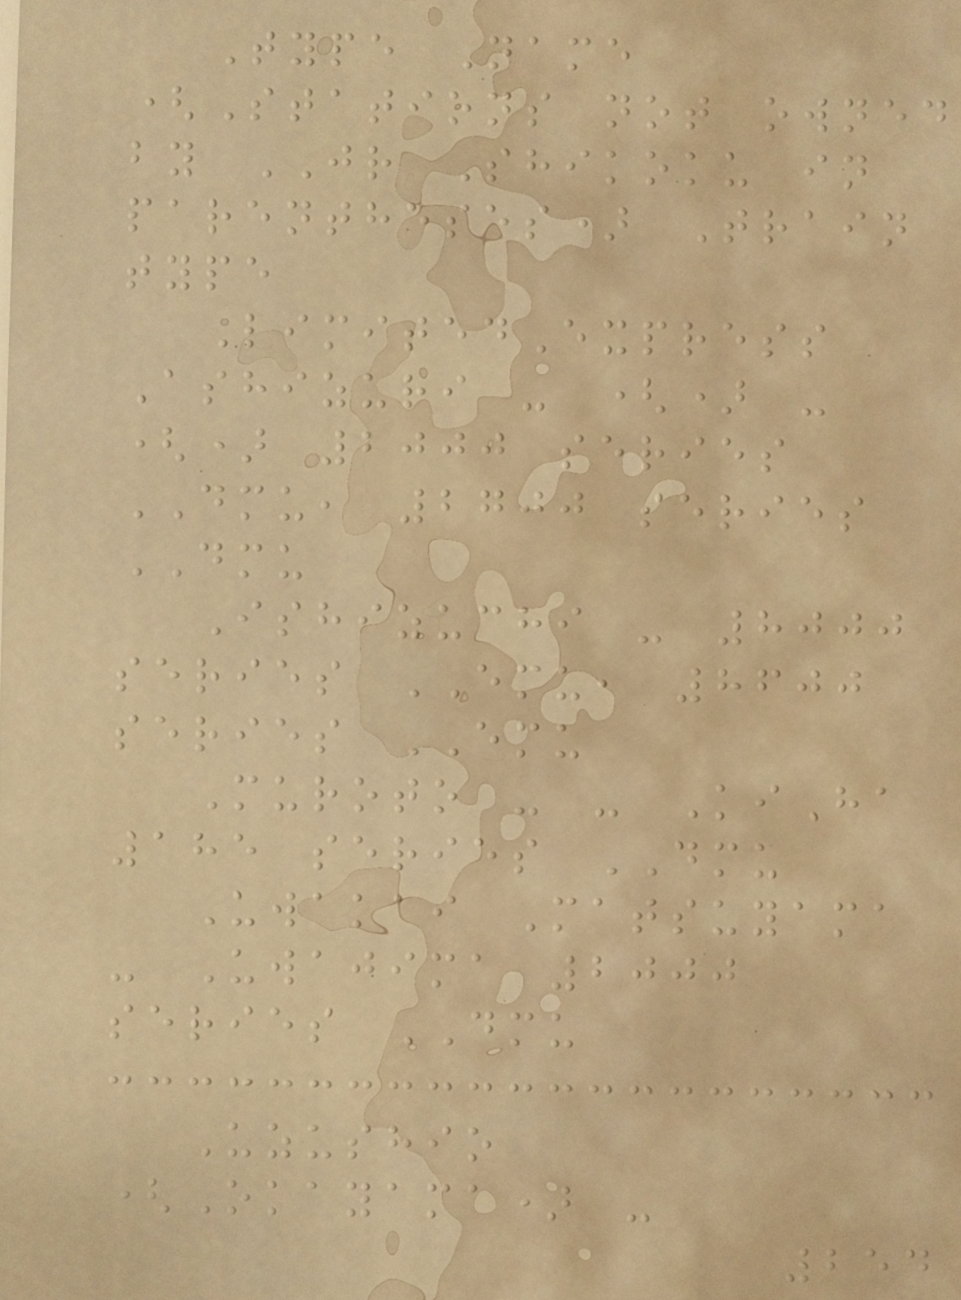Type Name
(Stations not owned
by JR Shikoku in
parentheses) Train
type
LimitedExpress
Ashizuri - () -
() 2000 series
DMU, 2700 series
DMU
Ishizuchi - 8000
series EMU, 8600
series EMU
Muroto - - KiHa
185 series DMU
Uwakai Matsuyama
- Uwajima 2000
series DMU
Uzushio
(Okayama) -
254
